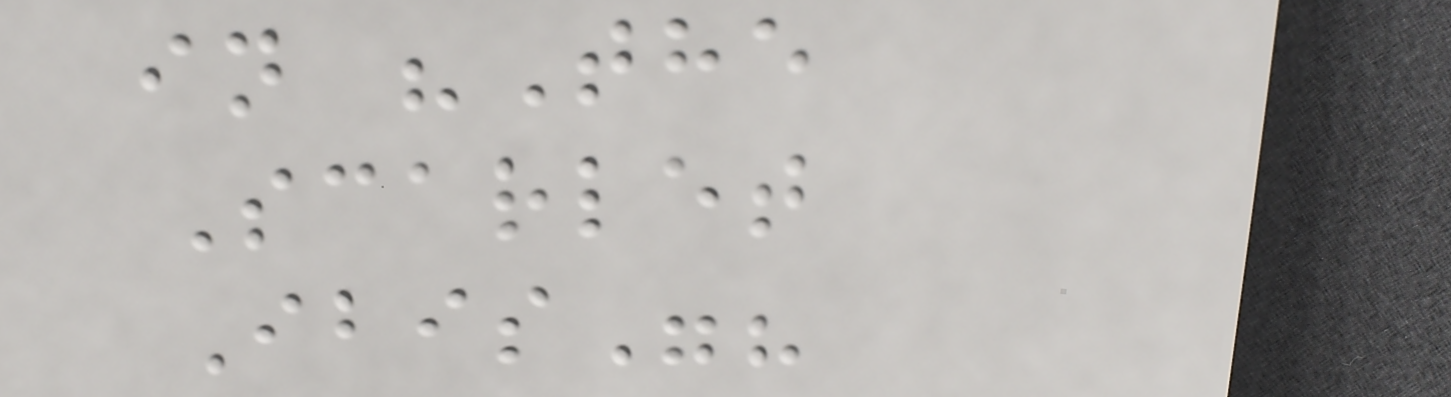in "The
Scarlet
Ibis"?
